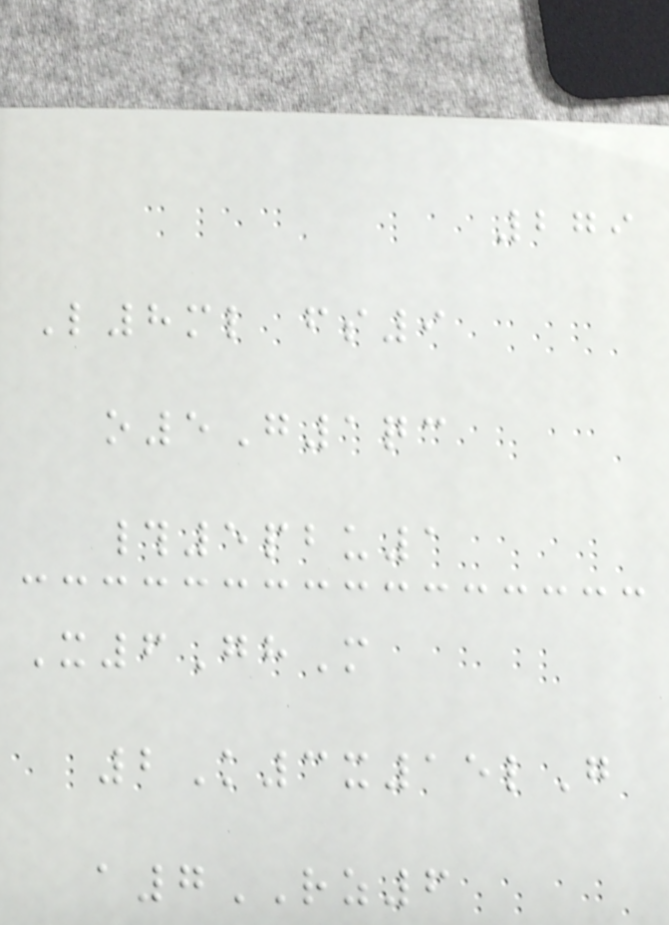279
L8ml fs9
o5G1qc
#5pbu1
X6GhM
2K3x15lG
a7RZ6
